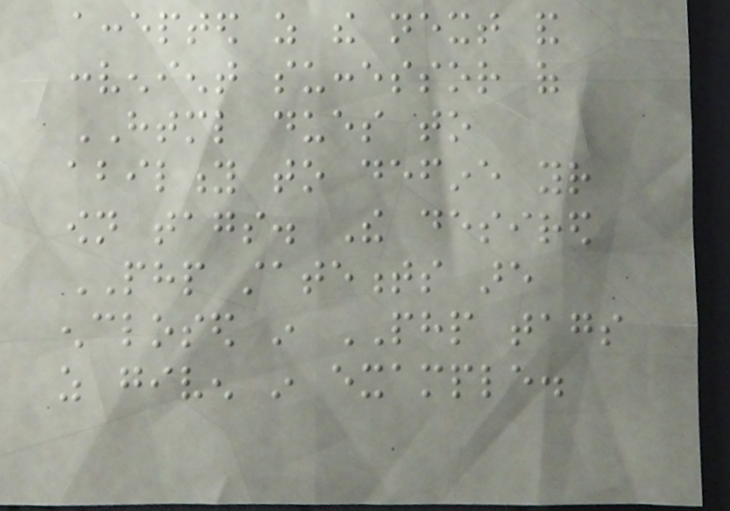accepted as the next and
convenient successor of
HTML dues to
ability to define your
own tags. The desired
PHP statements are
enclosed in PHP tags
as given in example.
